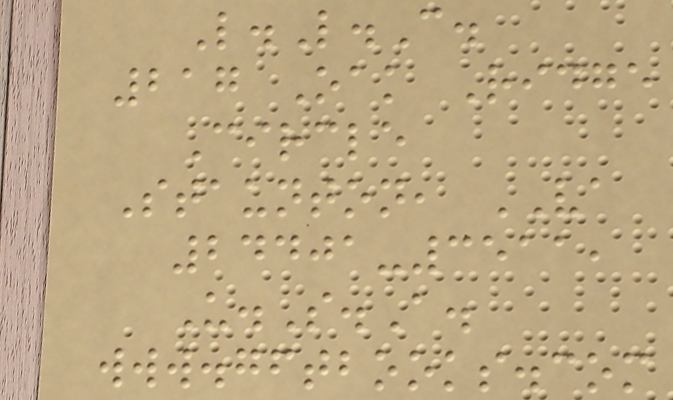L.L.C.
217 Oak Ridge
Circle
Staunton, VA
24401-3511,
U.S.A.
www.gftbooks.com
